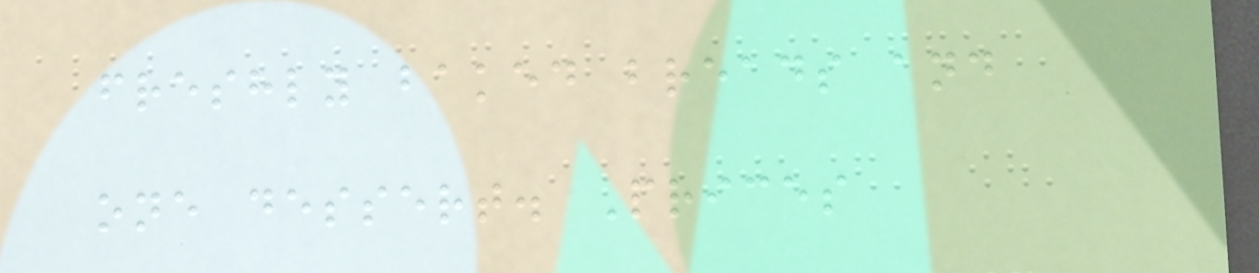freshly baked breads and
one dessert. Prices
